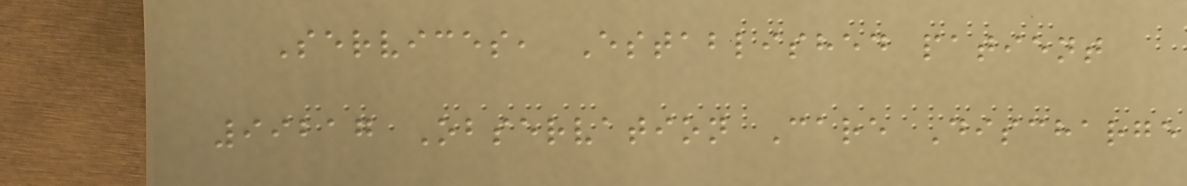Services, Established patient
99217 Observation Care Discharge
